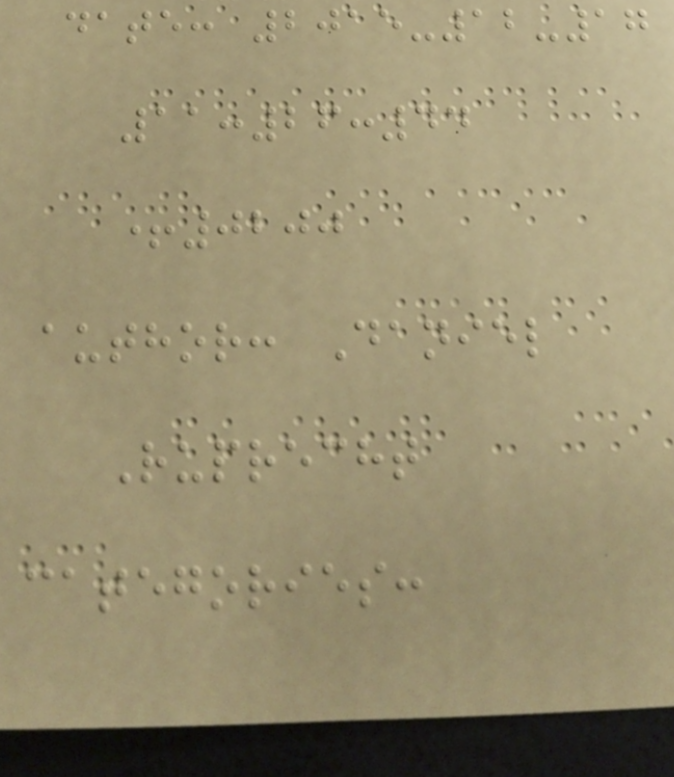date: 2015-12-17
11:26:44
+0200
author: Daniel
Ruprecht
categories:
